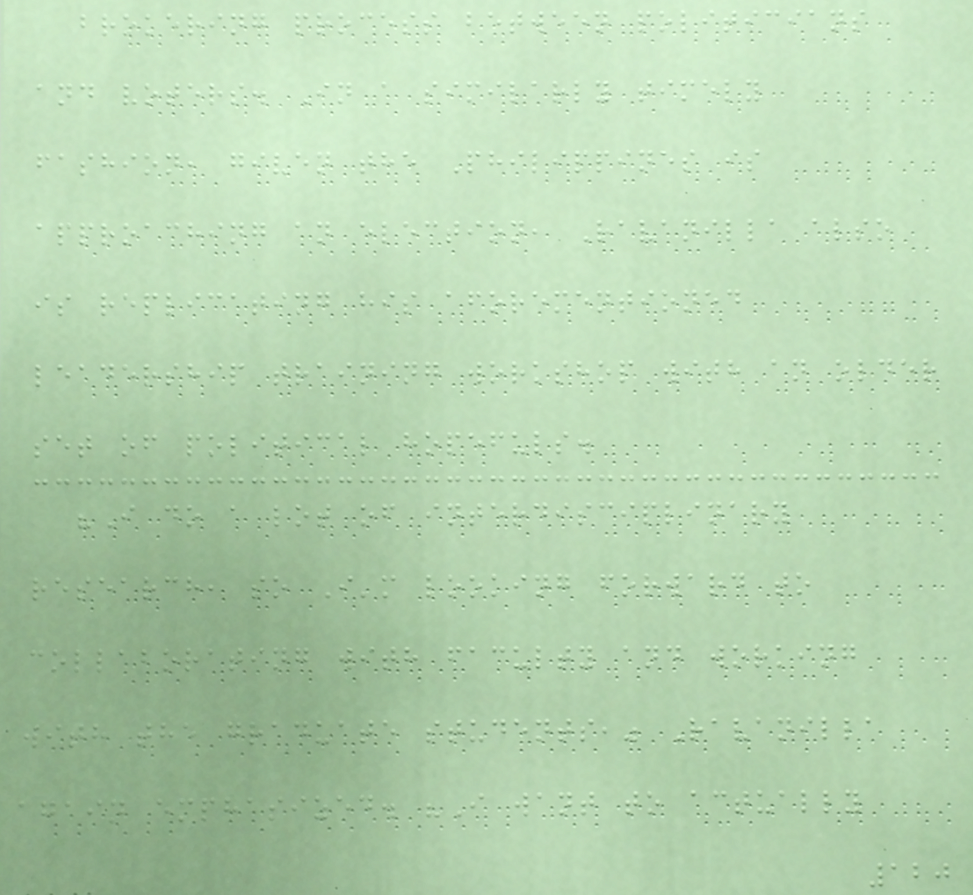brokering process between politicians
and voters. In a similarly timely
fashion, given the Philippines is
approaching an election, Ravanilla also
is replicating his aforementioned
leadership training workshop with an older
set of political hopefuls.
"I do a lot of interdisciplinary
research, so I'm looking forward to
collaborating with faculty and working
with the graduate students," Ravanilla
again emphasized. "I want to actually
120
